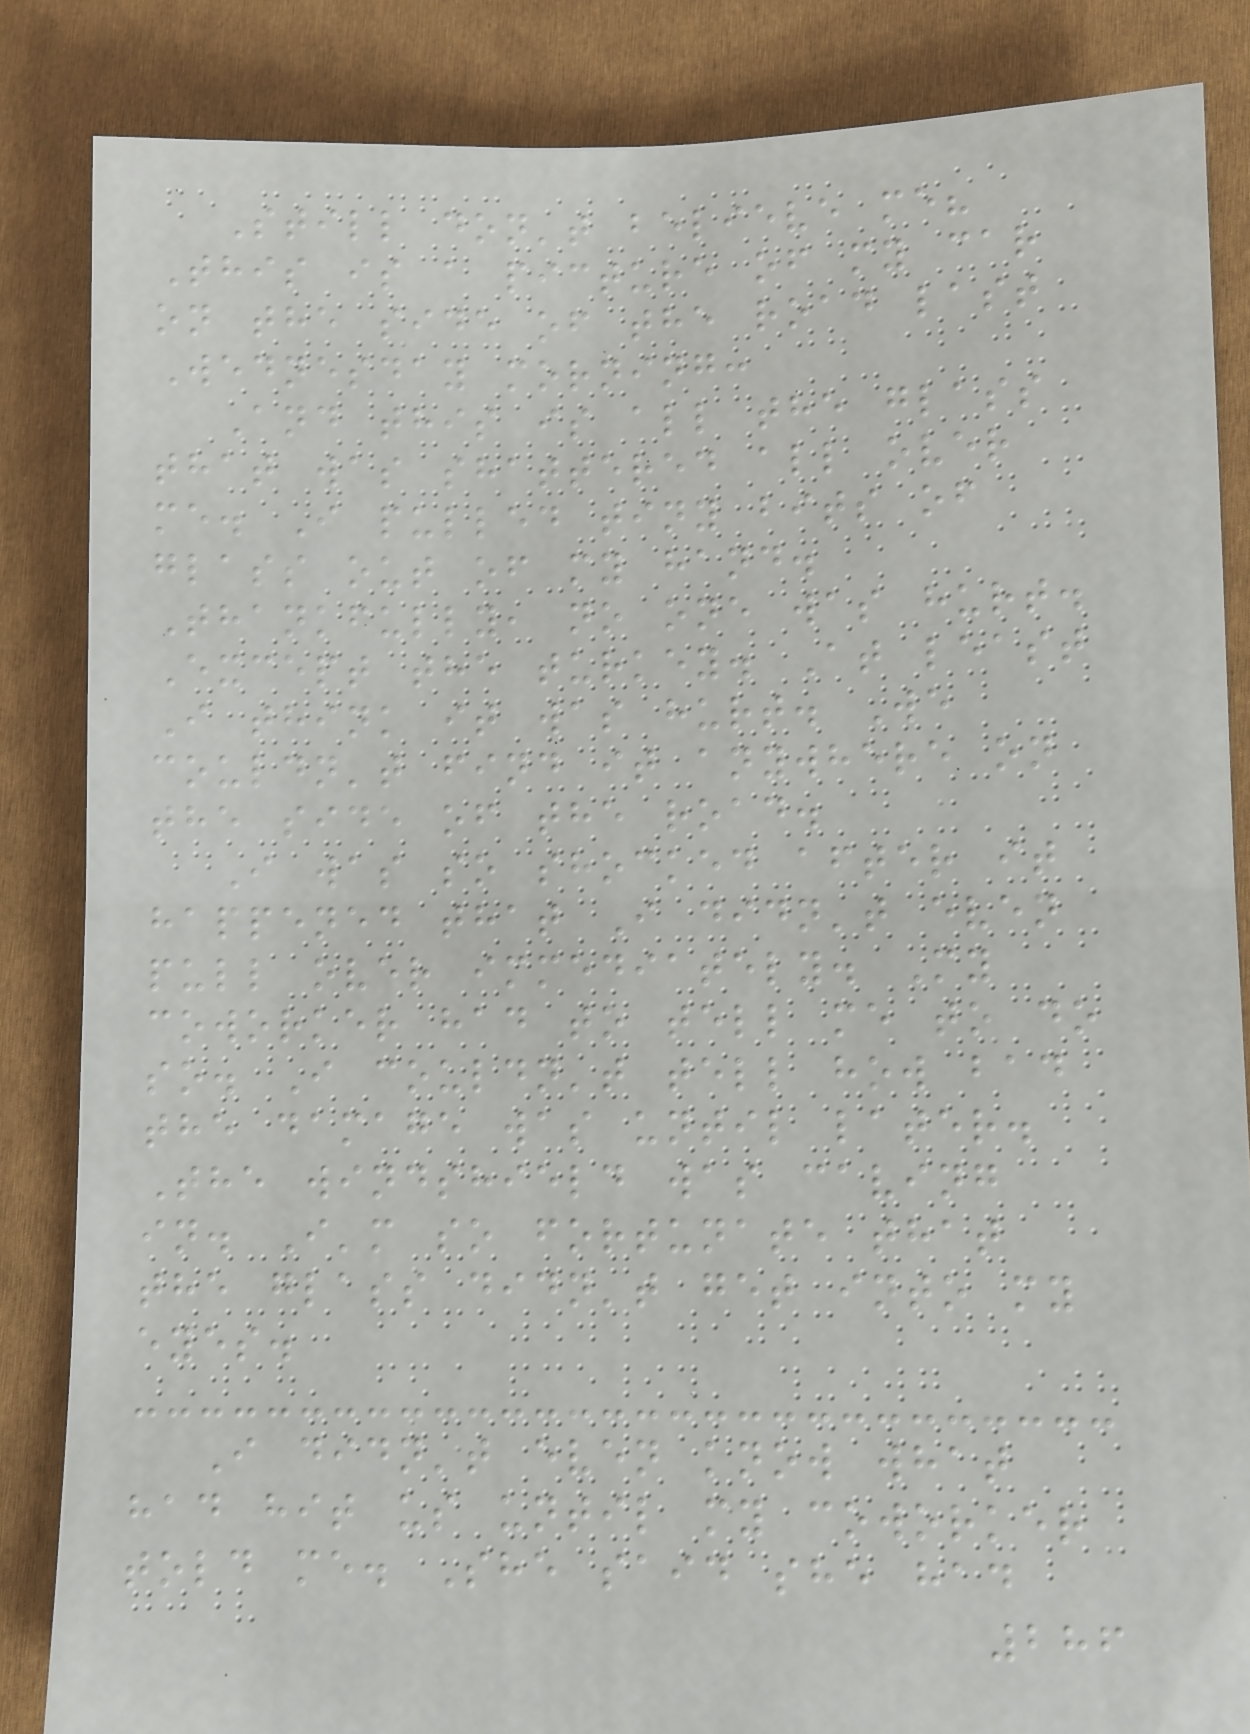Still don't believe me?
This is a picture of my car
on the side of the road last
Wednesday morning:
And this is all the glass
that was shattered all over
me. I pulled tiny bits of
glass out of my hand.
Thankfully, no one was hurt.
Except the turkey. At least
I think it was hurt. We
couldn't find it anywhere on
the side of the road.
I was so shocked after it
happened that I didn't even
pull over immediately. My
coworker had to tell me to do
so. I couldn't tell how bad
the damage was until later.
The windshield was caving
in. I'm so fortunate that
the glass didn't get into my
eyes.
I didn't even know what
had hit us until my coworker
told me. She said she had
286
